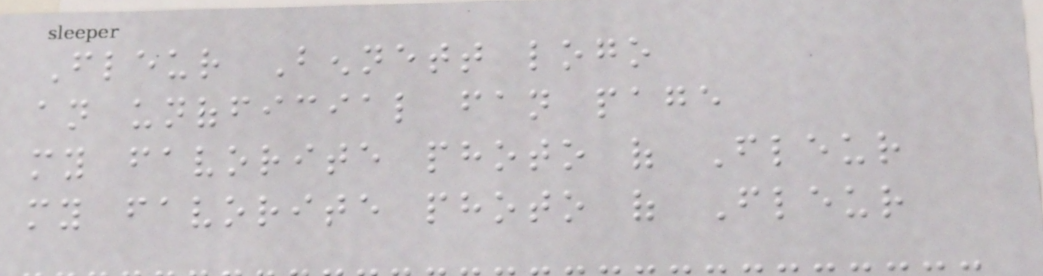Fleur Bennett logo
an unofficial fan page
my favorite photo of Fleur
my favorite photo of Fleur
